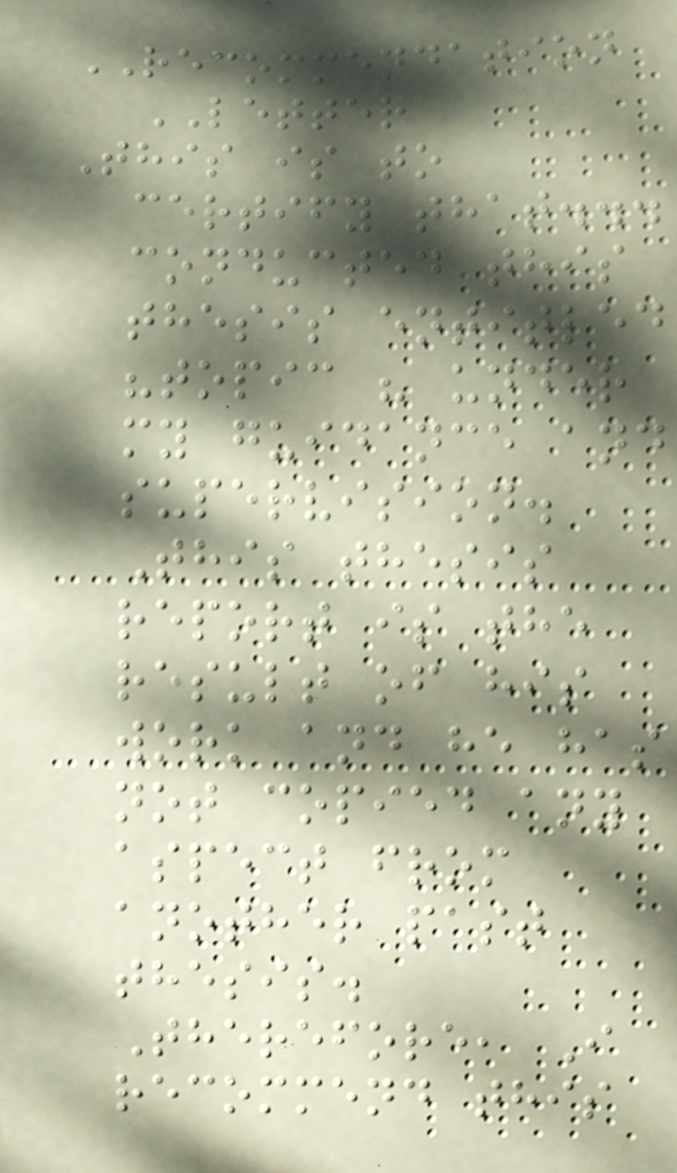RECOMMENDATION
LETTER
This is to
certify that...
conducted this
thesis entitled
"topic " under
my guidance and
supervision.
This thesis
report is the
result of his
work and he has
not copied any
aspect from
another past
thesis.
Therefore, I
recommend this
